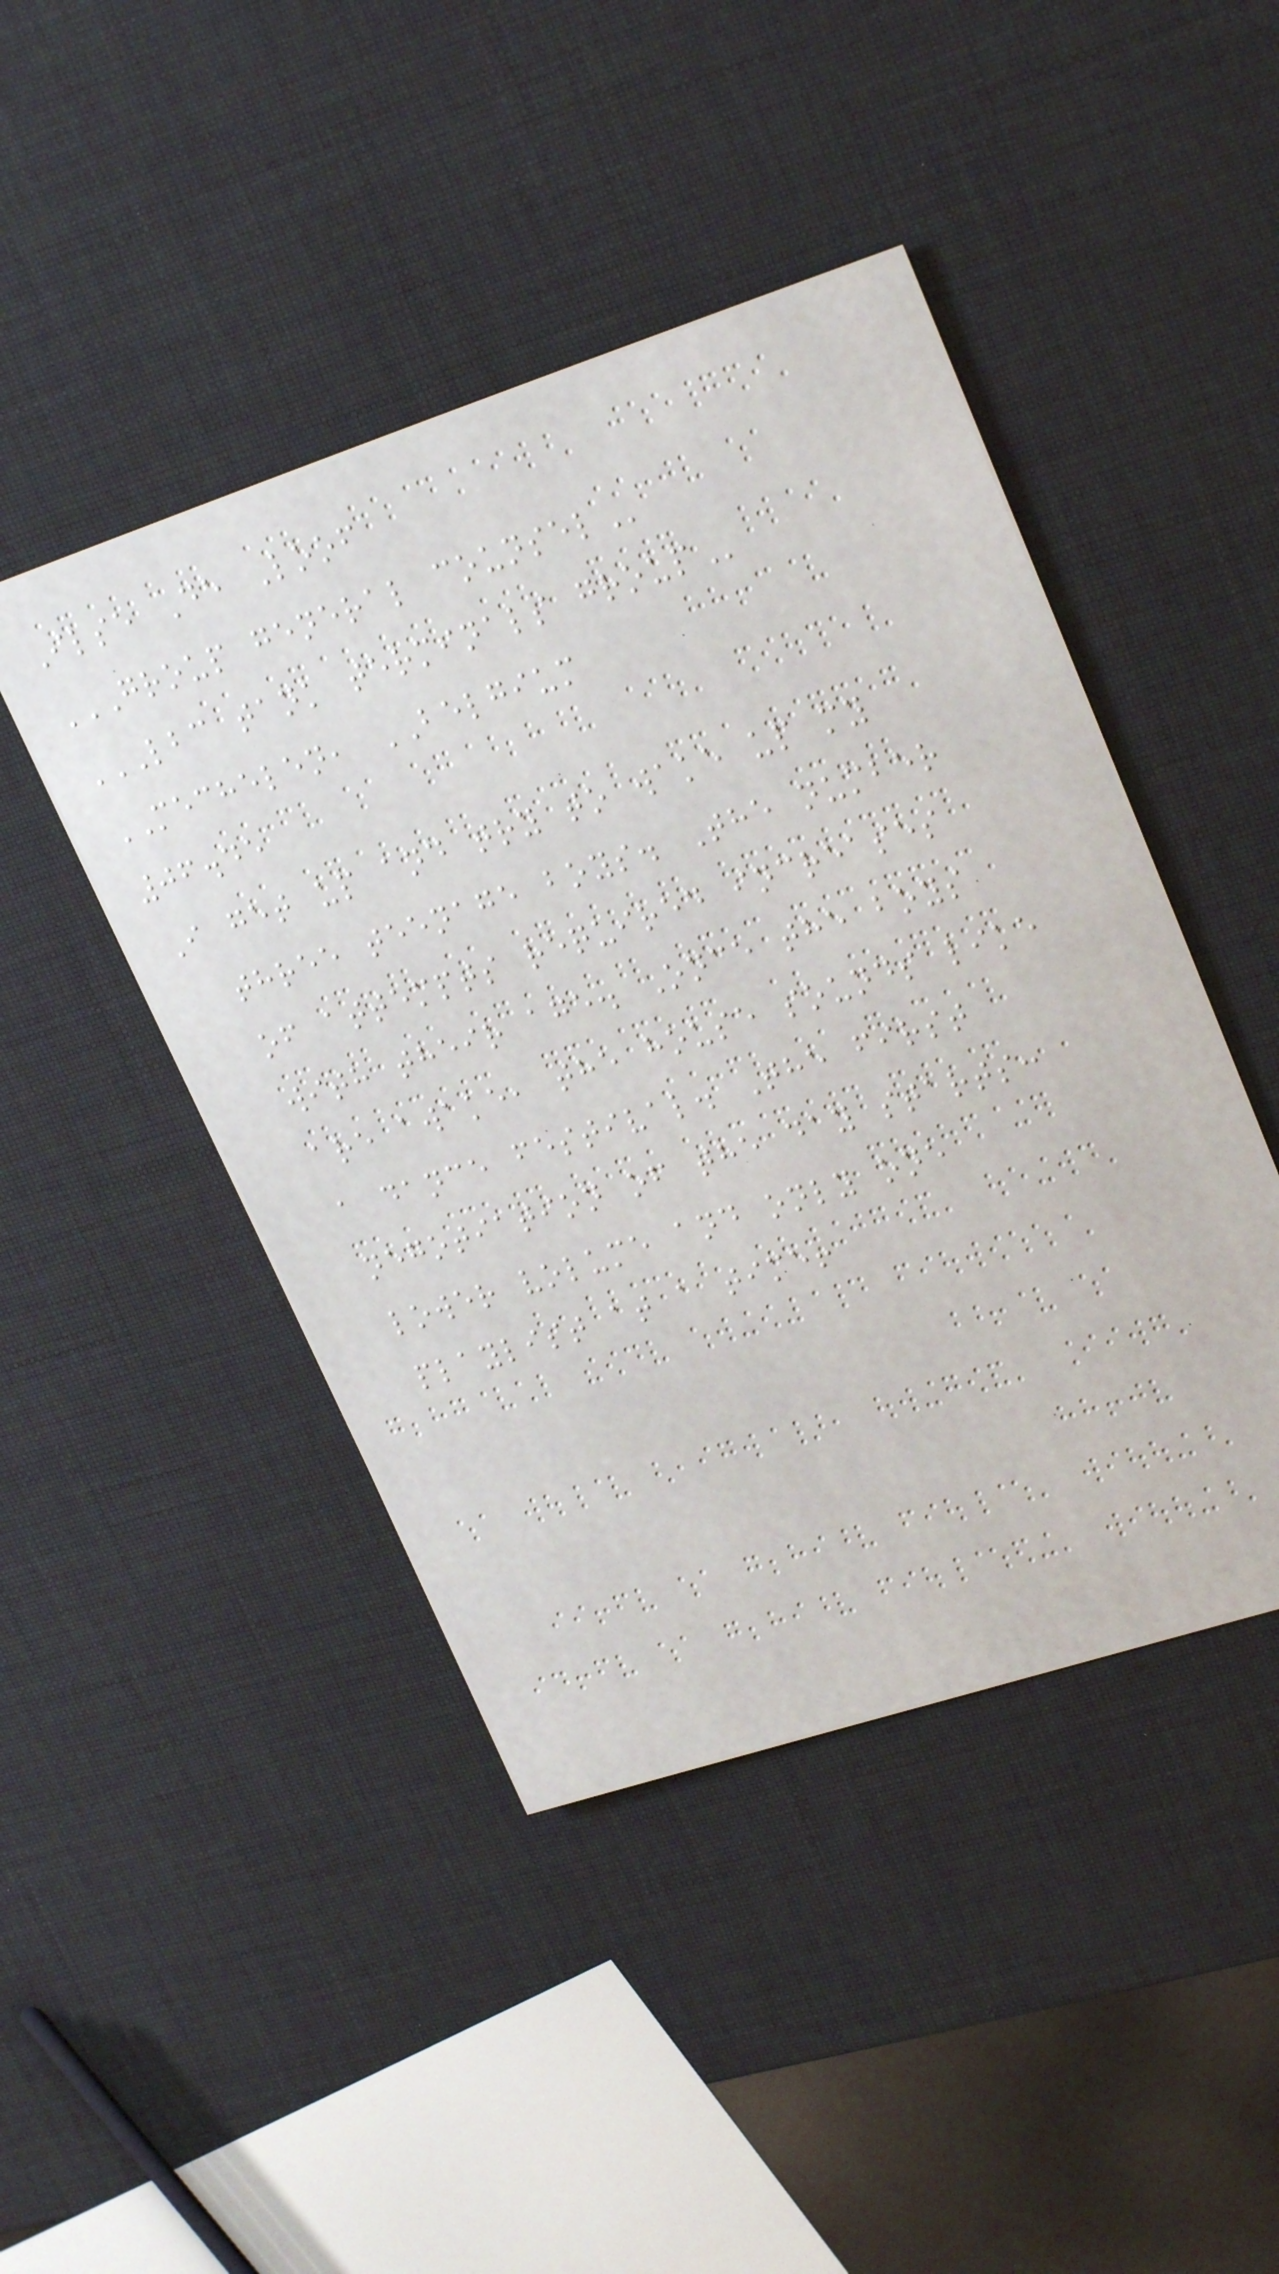Ilse De Loof
GROUP GENERAL COUNSEL
LBC TANK TERMINALS GROUP
MECHELEN, BELGIUM
06.45
I get up and try to wake up my
three teenage boys. The number
of attempts required increases
with their age. Once the boys
are awake, the house sounds like
a dance festival. The first
negotiation of the day starts:
lower volume and only one
playlist at a time!
